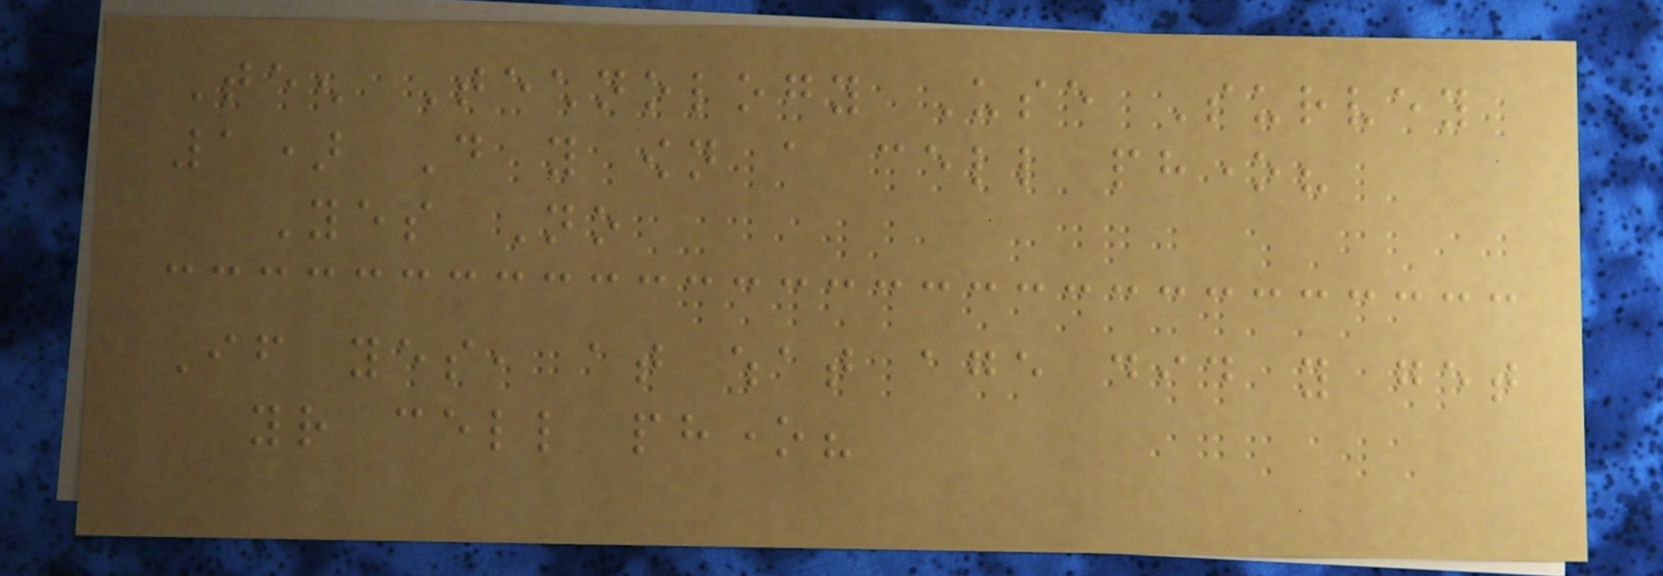Teen Technology Use Survey
1) Do you own a cell phone?
Yes No
If yes, at what age did you get
your cell phone?
